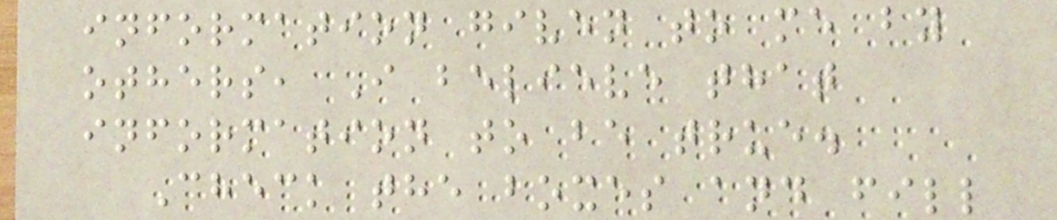information given to me by
others, I believe that
information to be true.
Check the boxes and fill
